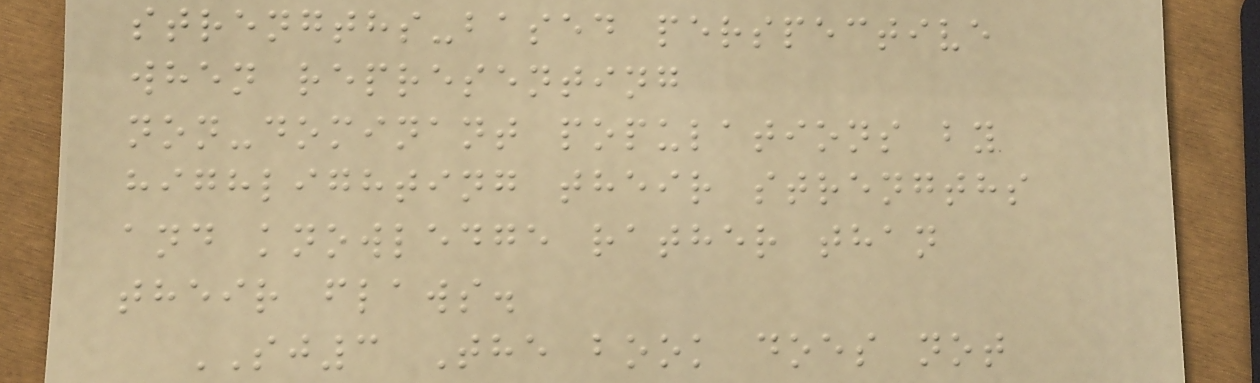strengths-based perspective
when representing
non-dominant populations by
highlighting their strengths
and knowledge rather than
their flaws.
SJ3 The book does not
